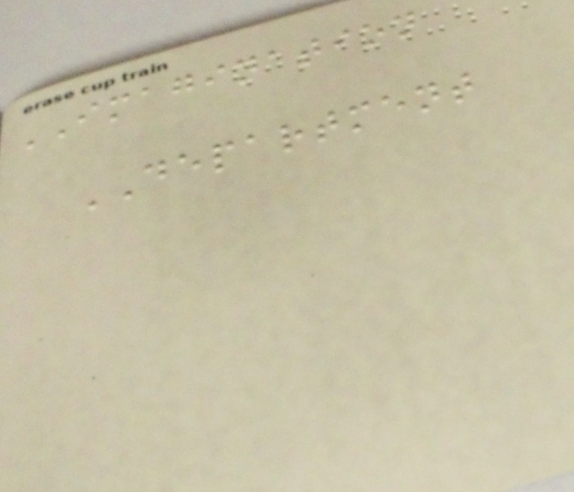IMAGINATION
DEPARTMENT
